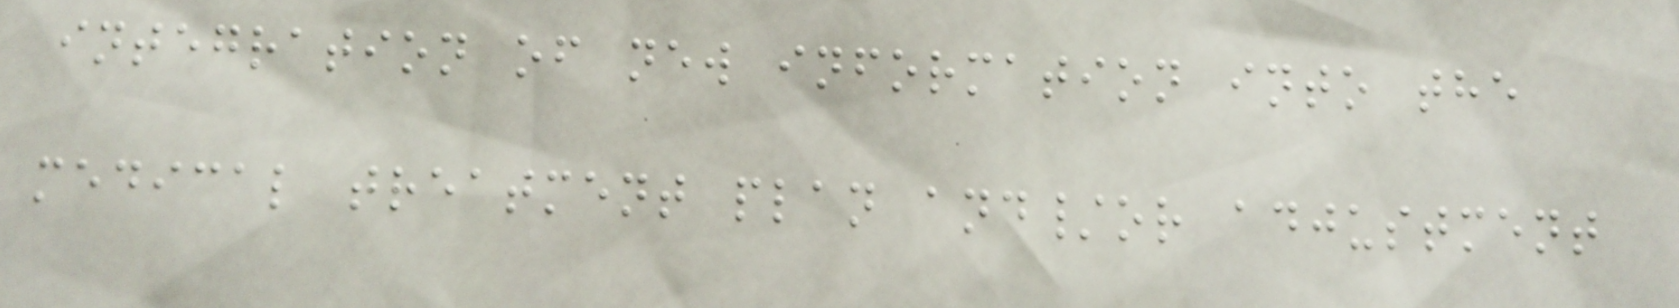integration of new information into the
medical treatment plan and/or adjustment
